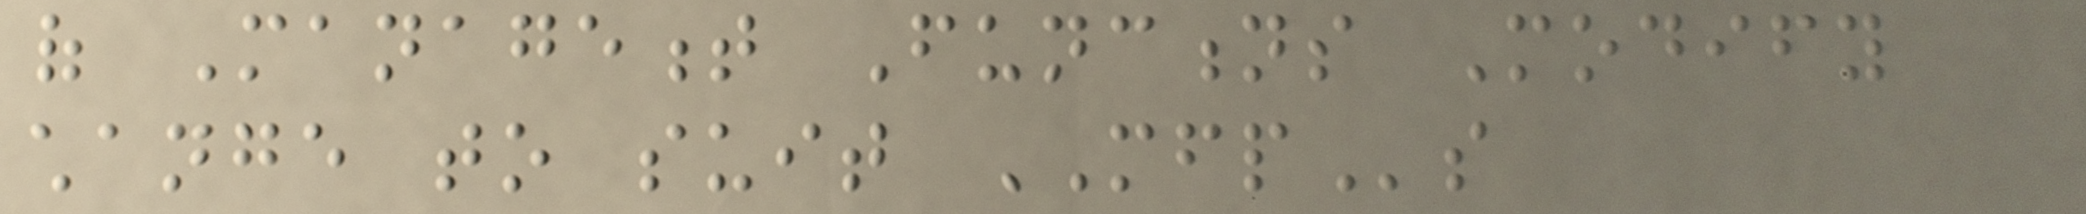of Management Functions Modify
change to suit MFPs
